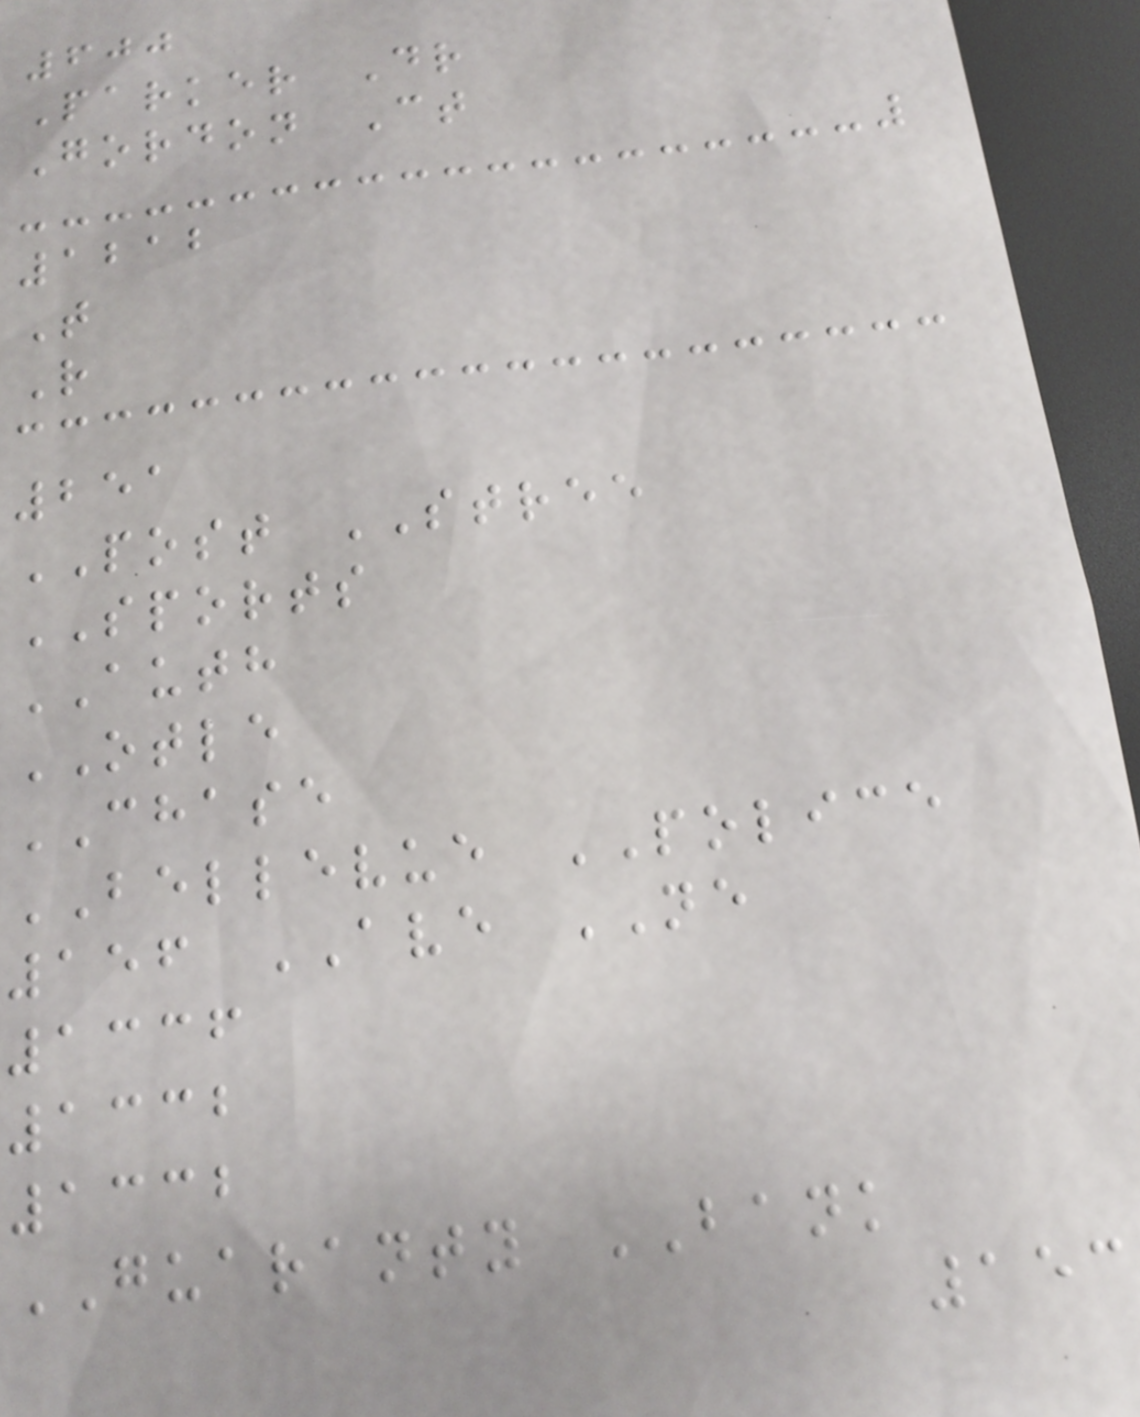600
Parker Dr
Gordon Ct
1212
T
R
251
POST STREE
SPORTS
AUTH
OTLE
CHASE
BELLEVUE POLICE
156 AVE NE
1336
1332
1332
GUARANTY BANK
153
